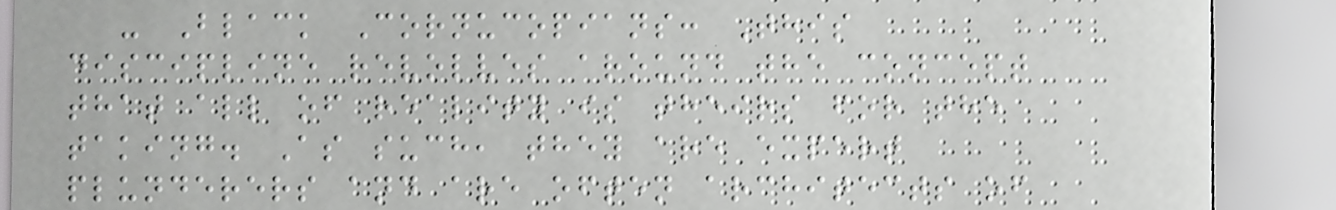- Black Cornucopians: This
discipline revolves around the concept
that all of reality is theirs for the
taking. As such, they are expert
plunderers and are often architects of
